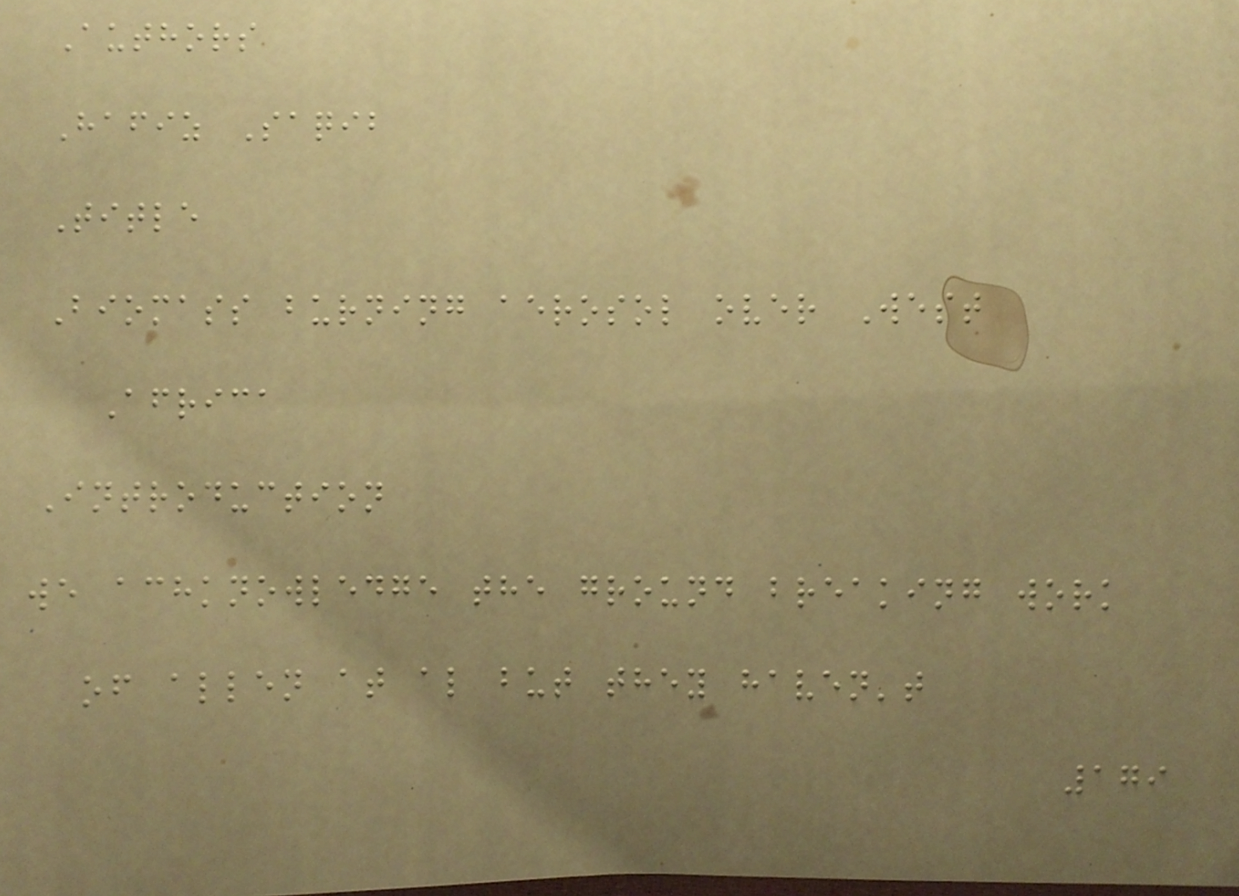Authors
Hafiz Saqib
Title
Biomass burning aerosol over West
Africa
Introduction
we achknowledge the ground breaking work
of allen at al but they haven't
179
